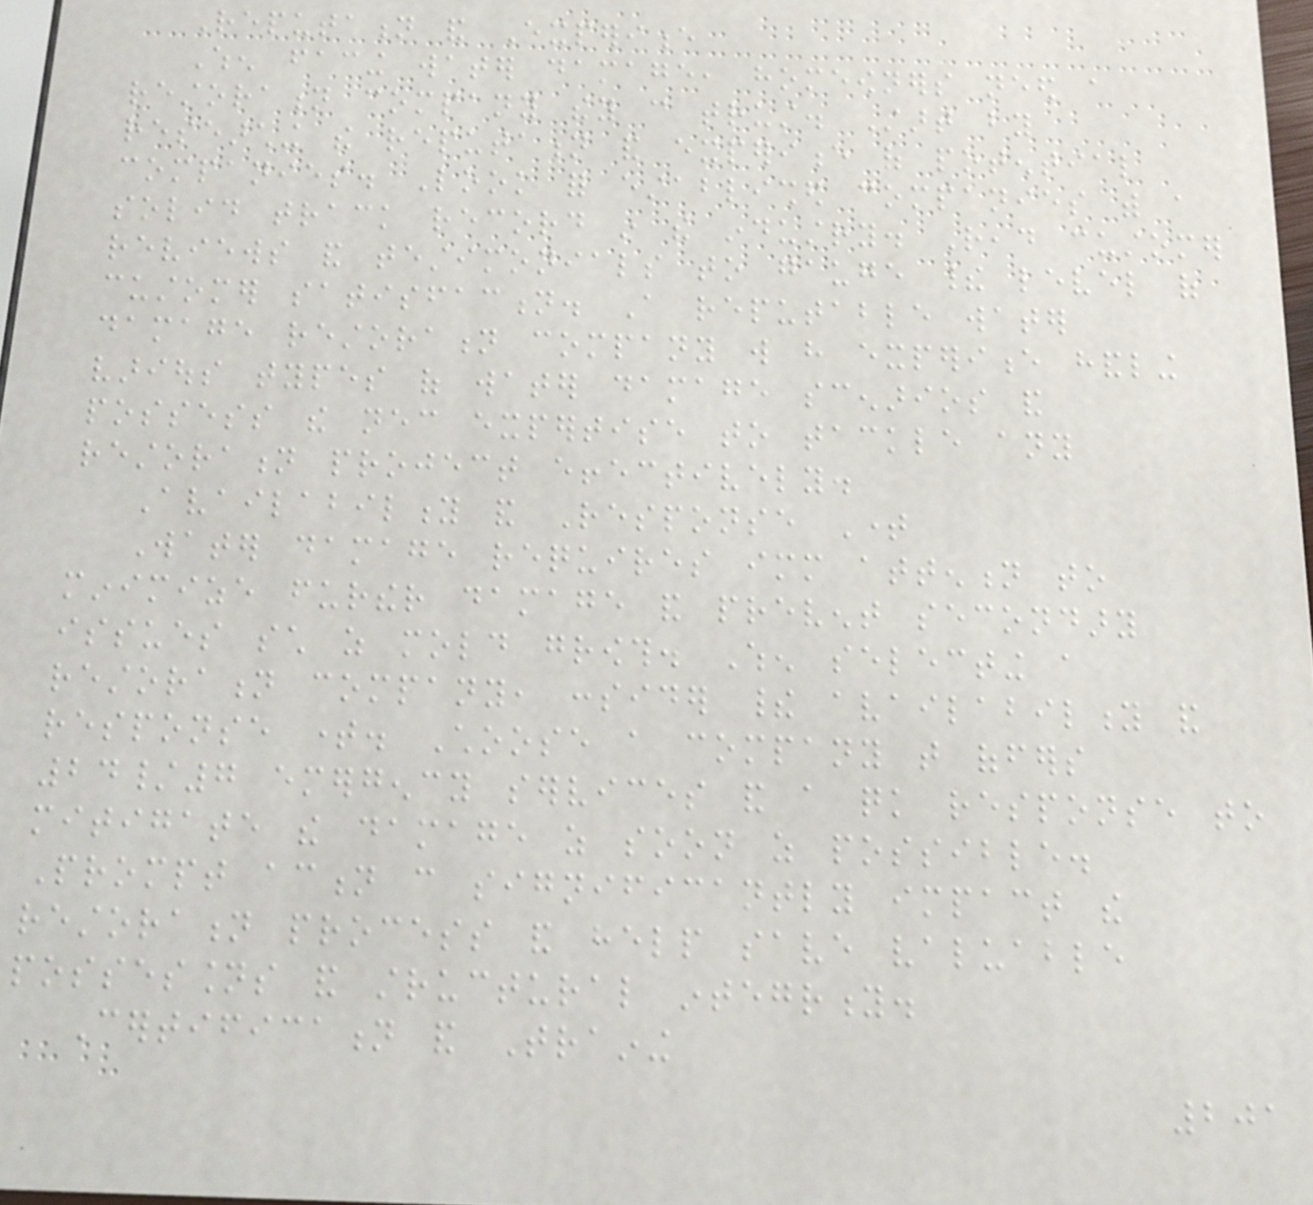Reputation and Experience
When facing water damage, homeowners need a
restoration company they can trust. Start by
researching the reputation and experience of potential
companies. Look for established companies with a
solid track record in the industry. Read customer
reviews and testimonials to gauge their level of
customer satisfaction. A reputable water
damage restoration company will have experience handling
various types of water damage scenarios and
possess the necessary expertise to tackle any
restoration project effectively.
Availability and Response Time
Water damage requires immediate attention to
minimize further damage and prevent secondary
issues such as mold growth. When selecting a
restoration company, consider their availability and
response time. Choose a company that offers
24/7 emergency services and a quick response to
mitigate the damage as soon as possible.
Prompt action can significantly impact the
restoration process and help save valuable
possessions and structural integrity.
Certification and Training
201
